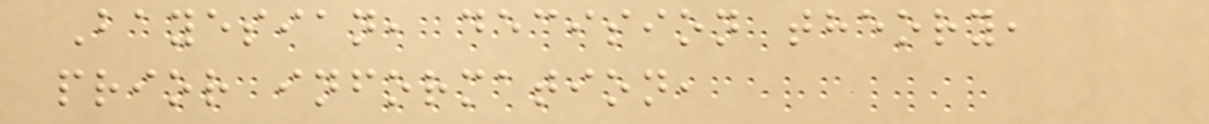Bayesian, decision theory,
prior information,
